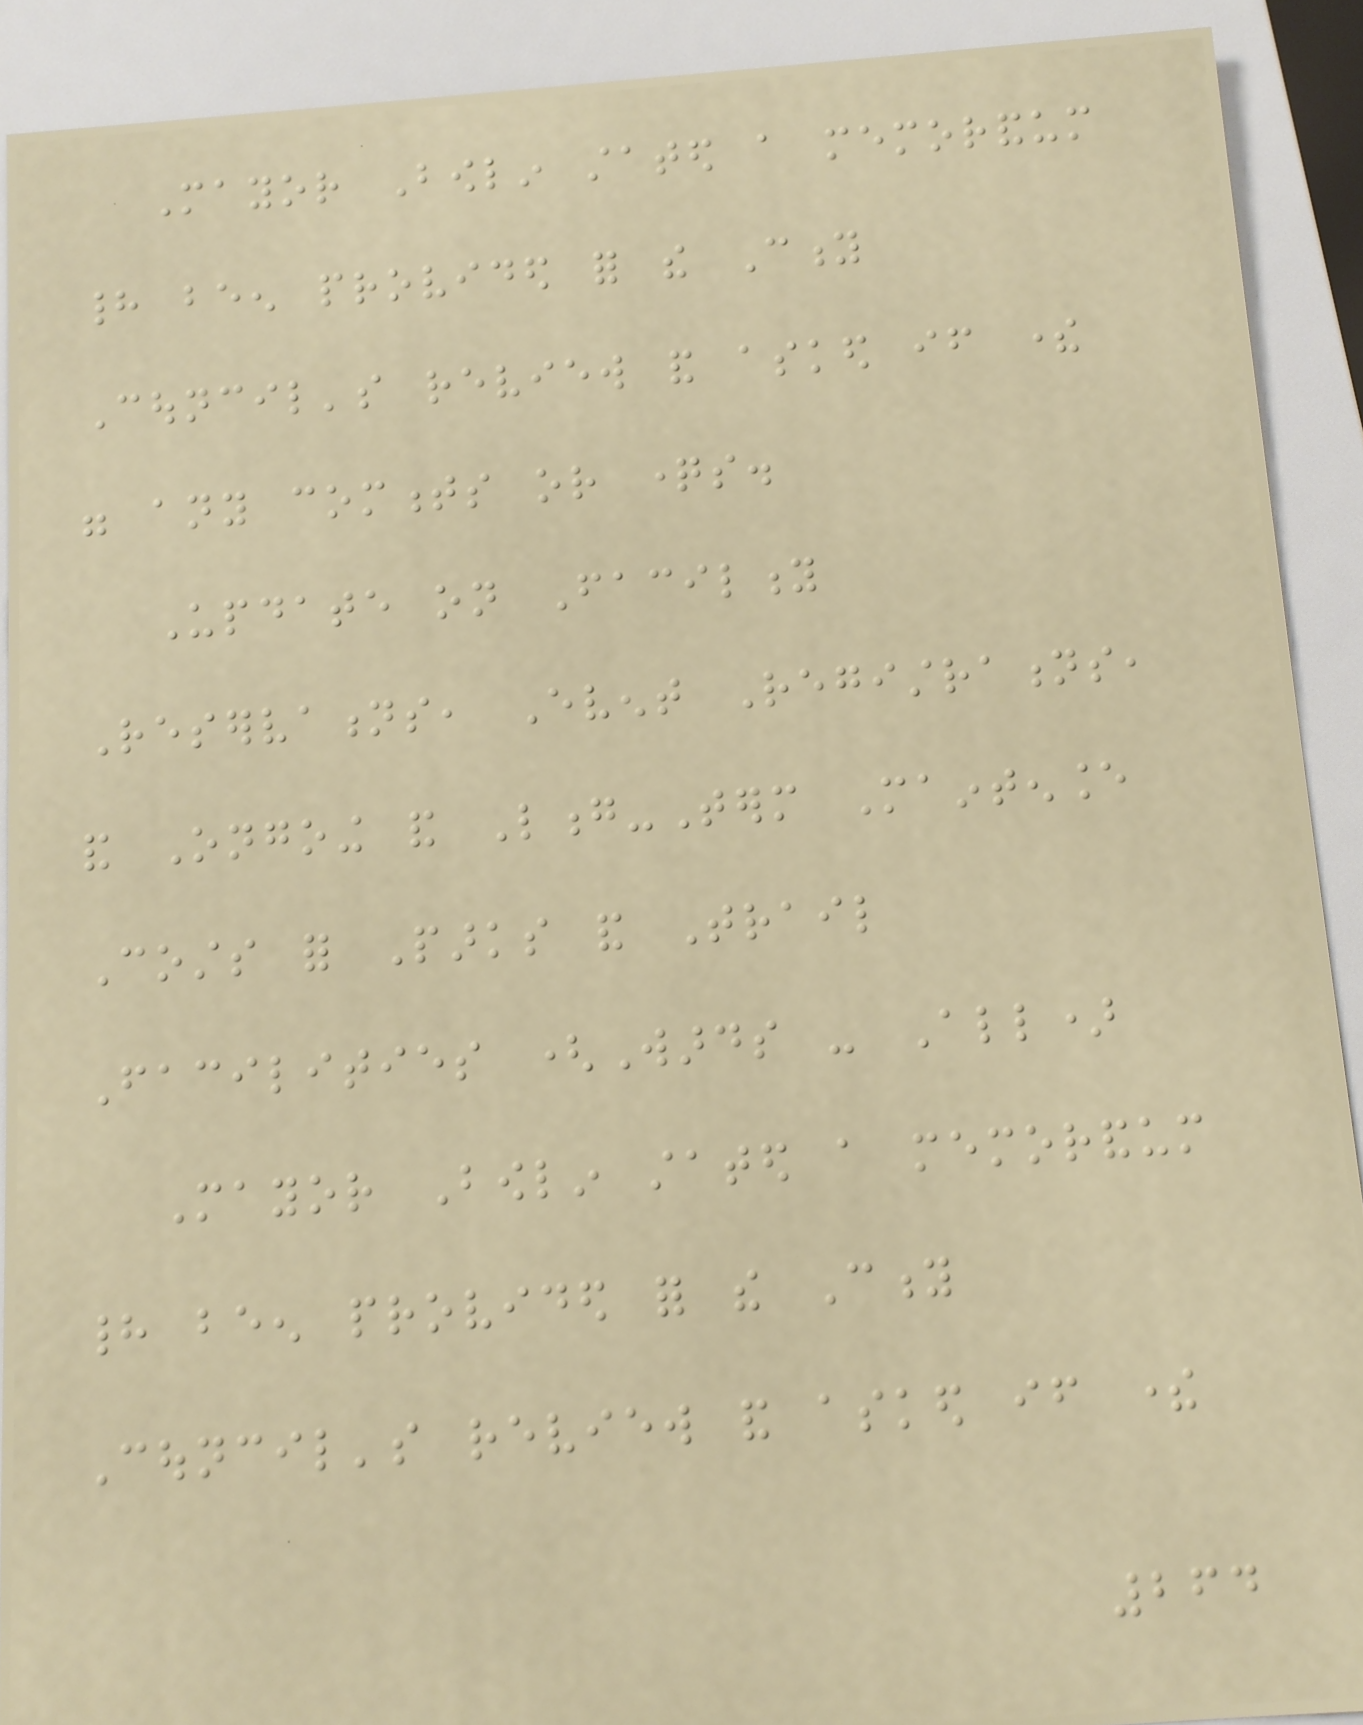Mayor Bowlin stated a memorandum
had been provided for the City
Council's review and asked if there
were any comments or questions.
Update on Facility
Reservations, Event Registrations,
and Ongoing and Long-Term Maintenance
Costs for Parks and Trail
Facilities (Wards - All)
Mayor Bowlin stated a memorandum
had been provided for the City
Council's review and asked if there
264
